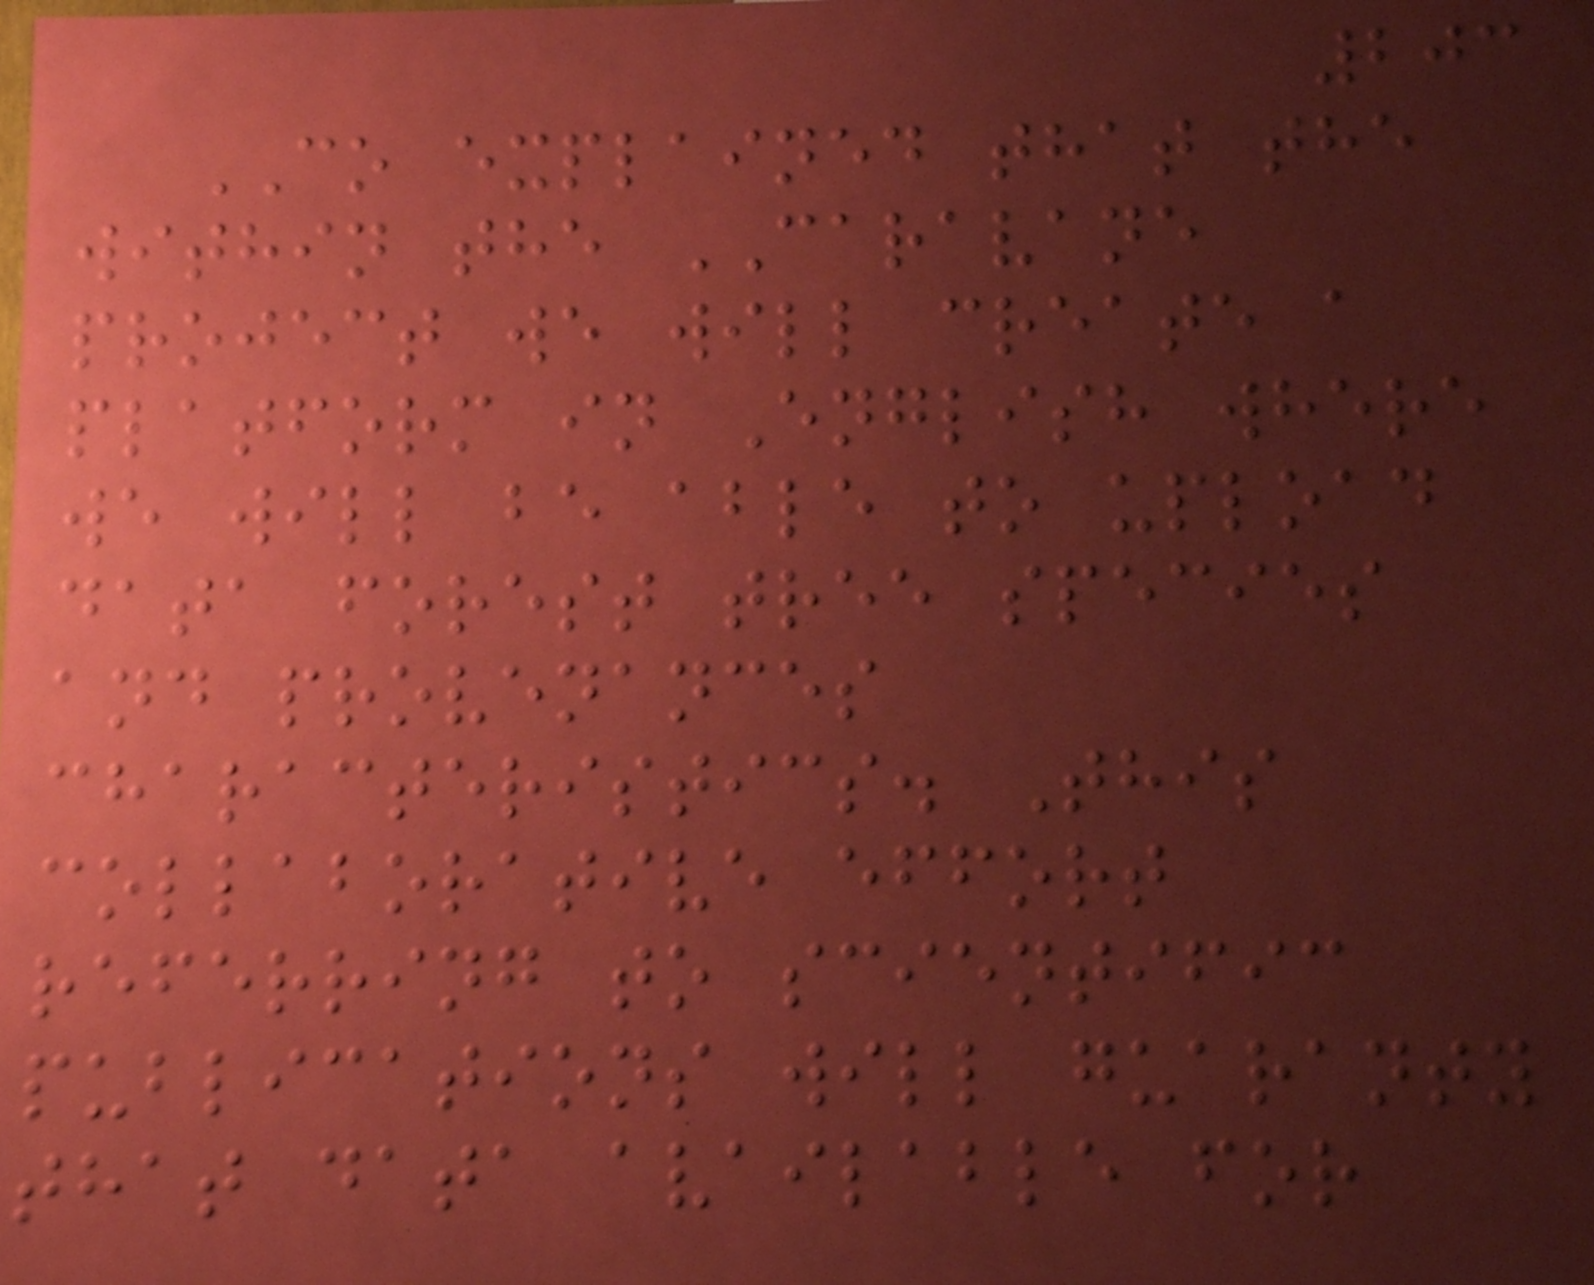203
CO explained that the
within the CARAVANE
project we will create a
platform in English where
we will be able to upload
data forest tree species
and provenances
characteristics. This
collaborative effort
referring to scientific
publications will guaranty
that data available for
